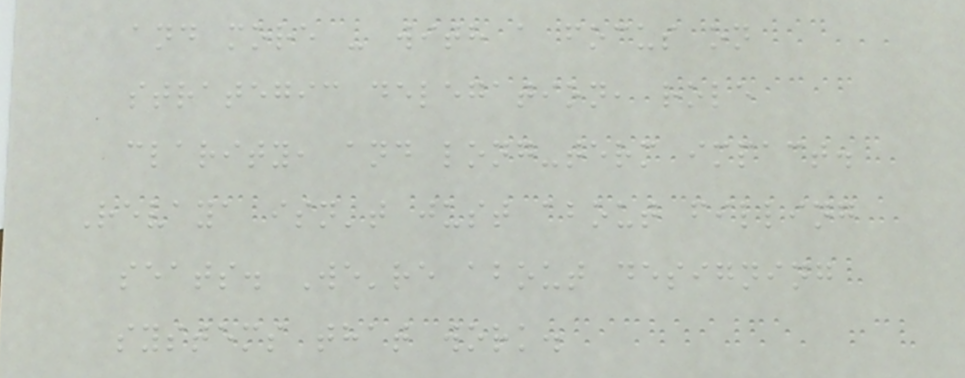and more - with a focus on
strategic delegation, role
clarity, and long-term impact.
Revaya isn't just about filling
seats. We're about designing
systems that work.
